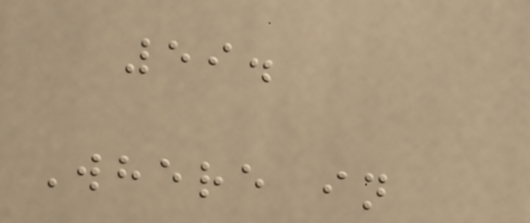59.
Where in
